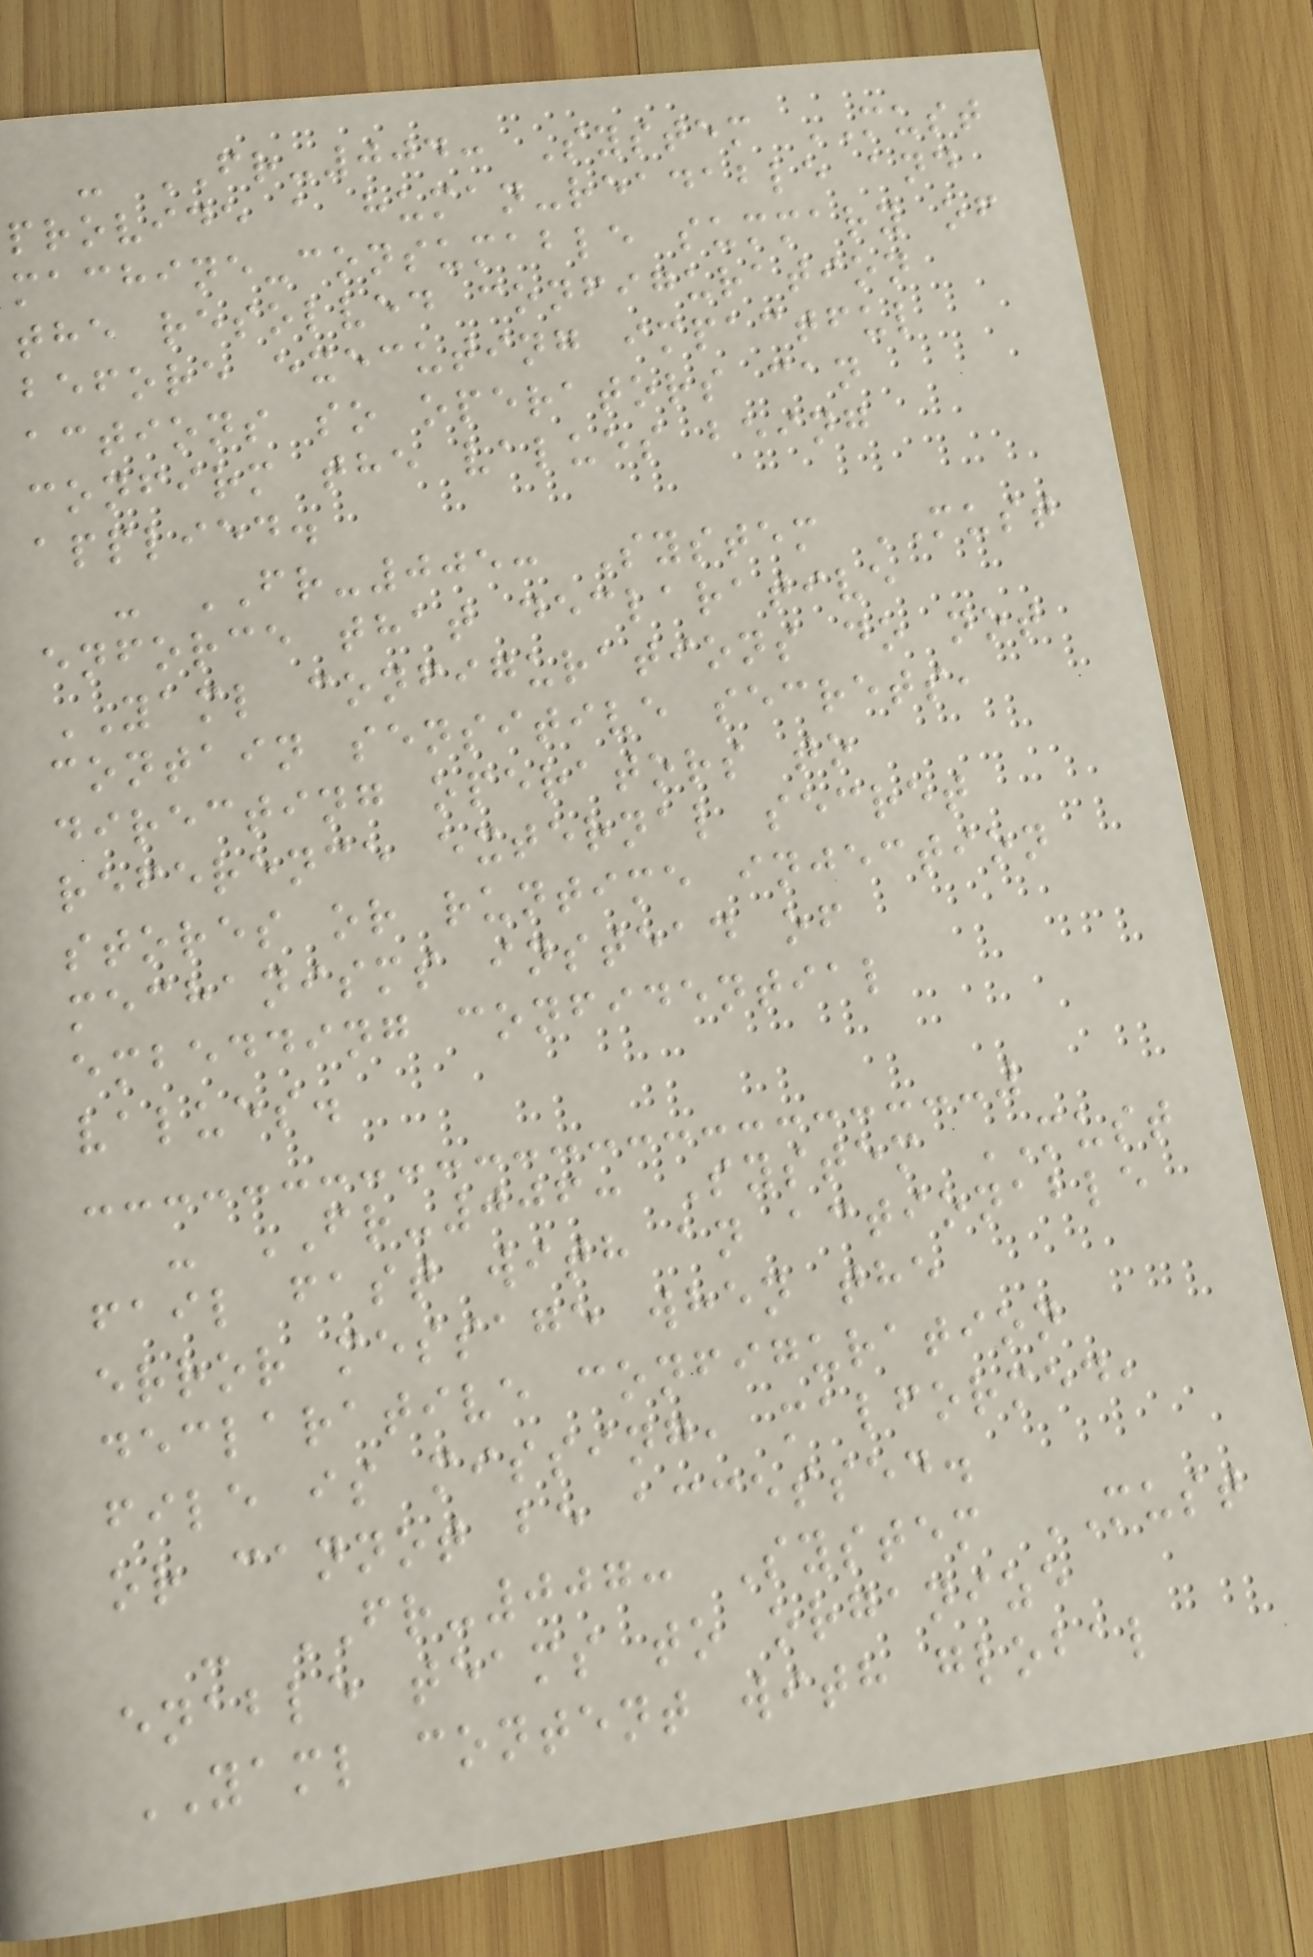- FR-004: System MUST
provide a human-readable and
machine-consumable summary of
the resolved configuration
before executing impactful
actions so operators can
confirm the values being
applied.
- FR-005: System MUST
enforce that declarative
YAML configurations do not
contain sensitive secrets,
directing operators to
reference external secret
stores or runtime injection
mechanisms instead of
embedding confidential
values.
- FR-006: System MUST
fail fast with an actionable
error message when the
declarative configuration
file is missing, malformed,
or cannot be accessed.
- FR-007: System MUST
enable teams to organize
YAML content with global
